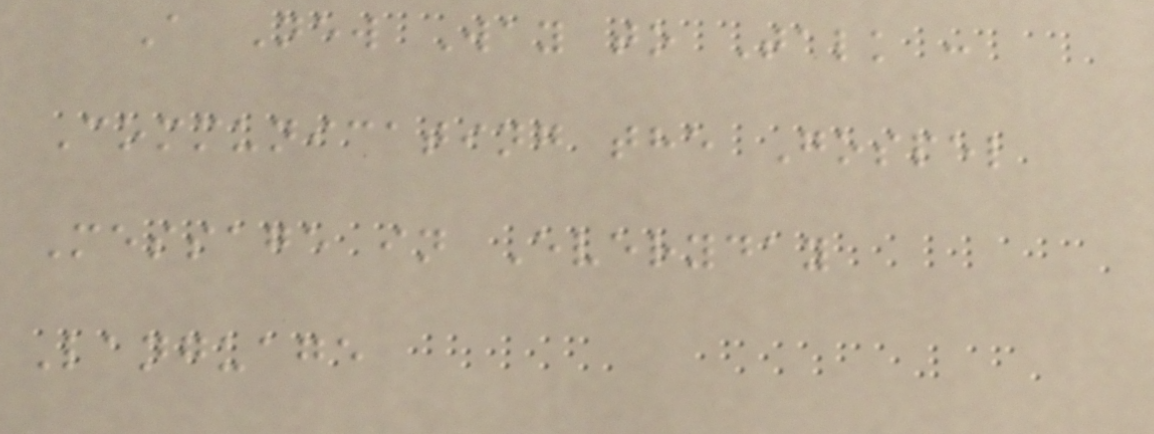A New Way to Talk :
Communicating the Gospel
Message in Everyday
Language
